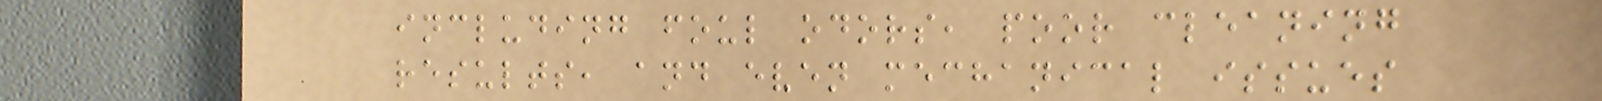including foul odors, poor cleaning
results, and even mechanical issues
